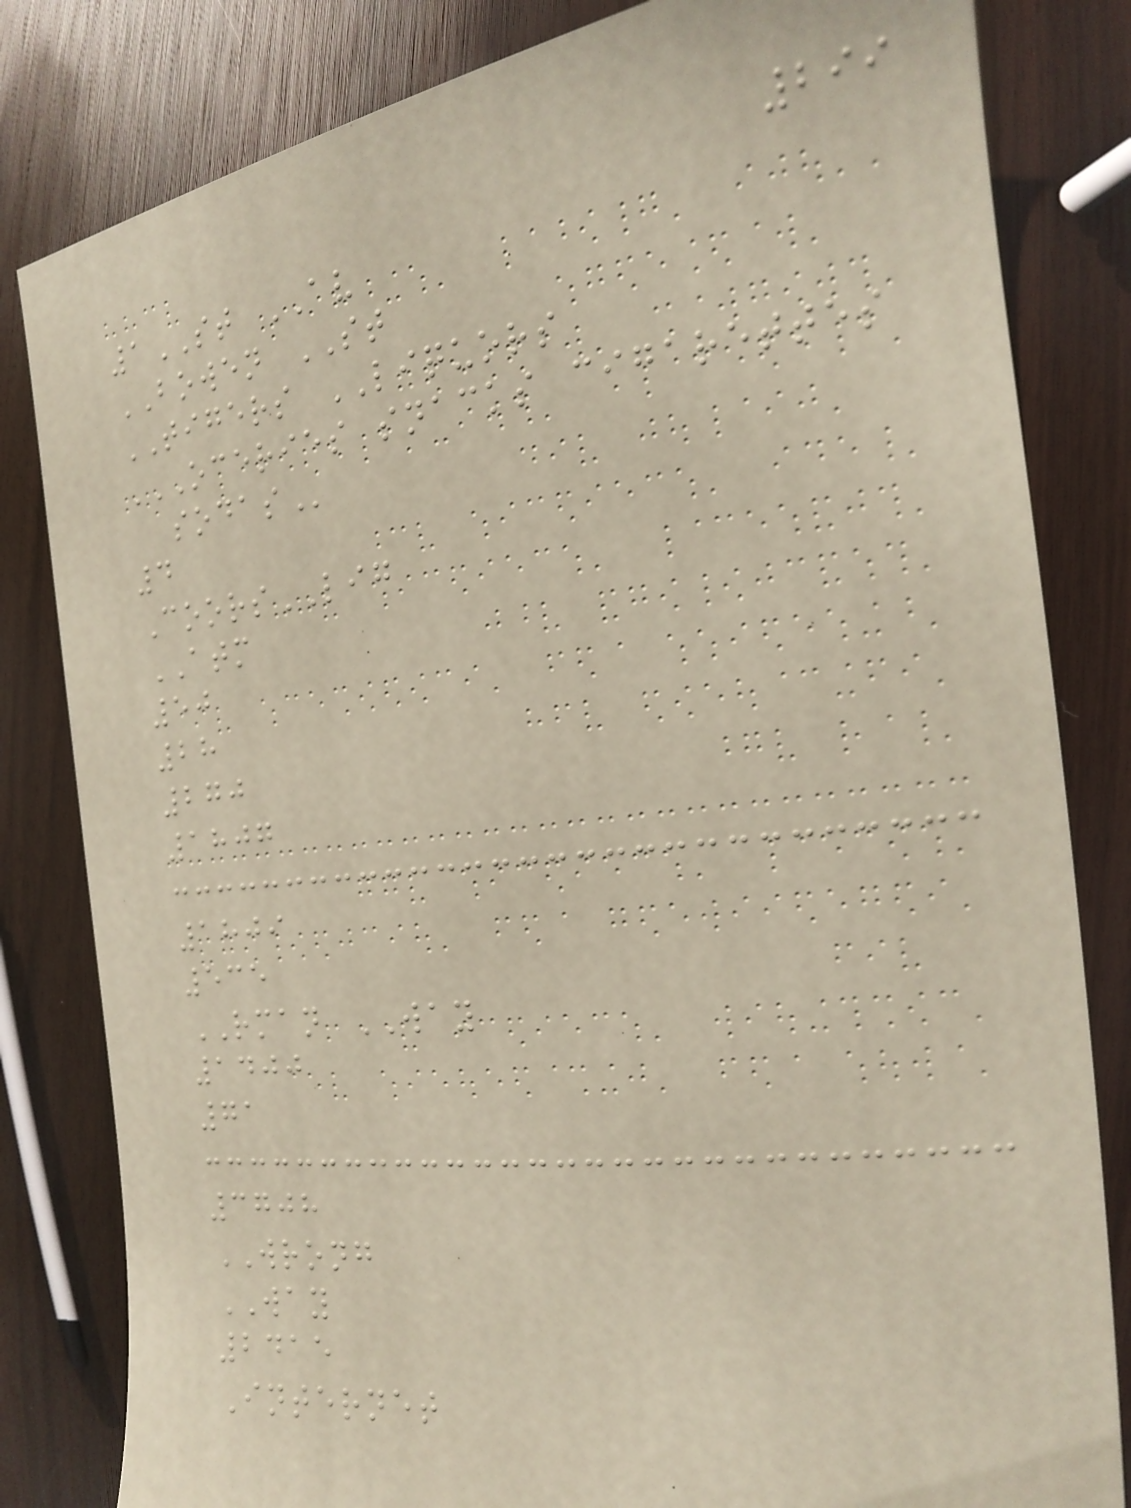299
1ST AV
BOWEN ST
TIGERS LIQUORS
OCERIES SNACKS CIGARETTES
SODAS
4
CoorsLIG
ATM
50
28
270
1807
1809
535
RMAN WAY
1400
71
3708
WRONG
WAY
2415
Internet
